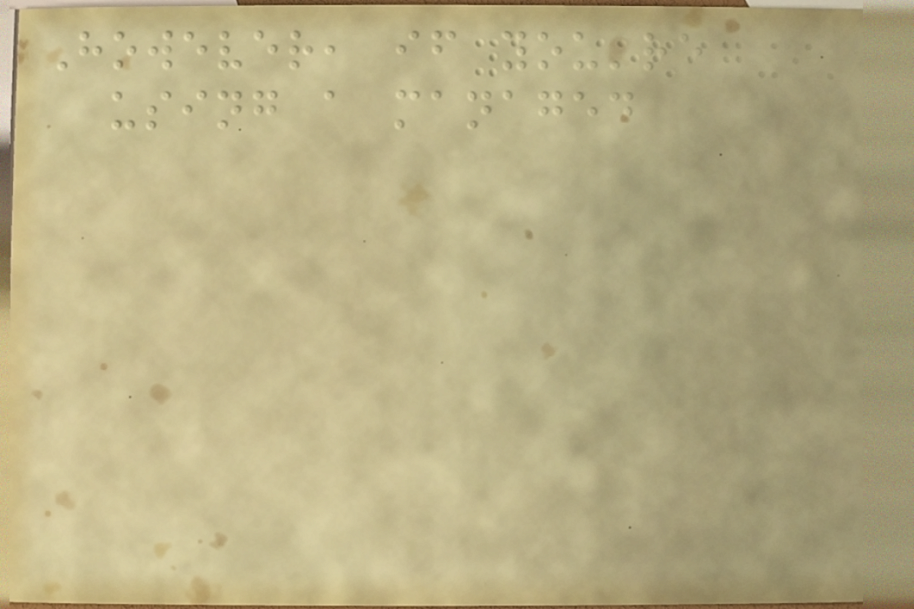However, if you're
using a managed
